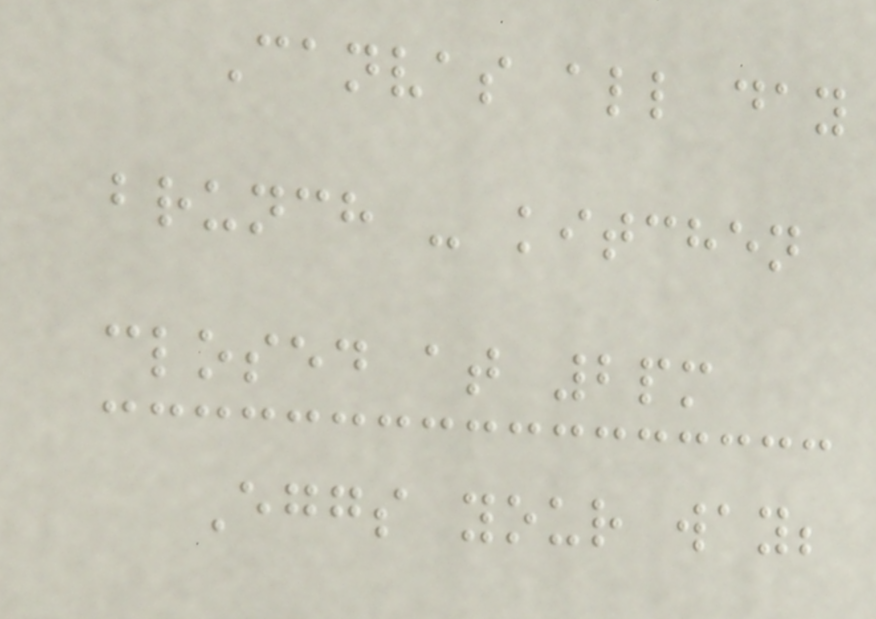Canvas all day
brunch - kitchen
closed at 2pm
Eggs your way;
